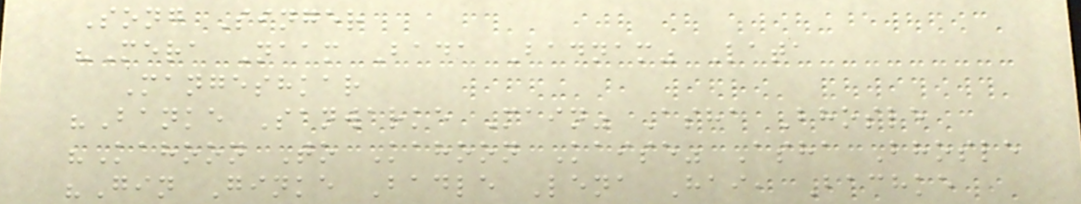Song Singer
"Mera Naam Bada Badnam" Lata
Mangeshkar
"Banke Sanwarke Main" Asha Bhosle
"Kahoon To Kahoon Kaise" Asha Bhosle
"Gin Ginke Badle Lena Hai, Bachke
